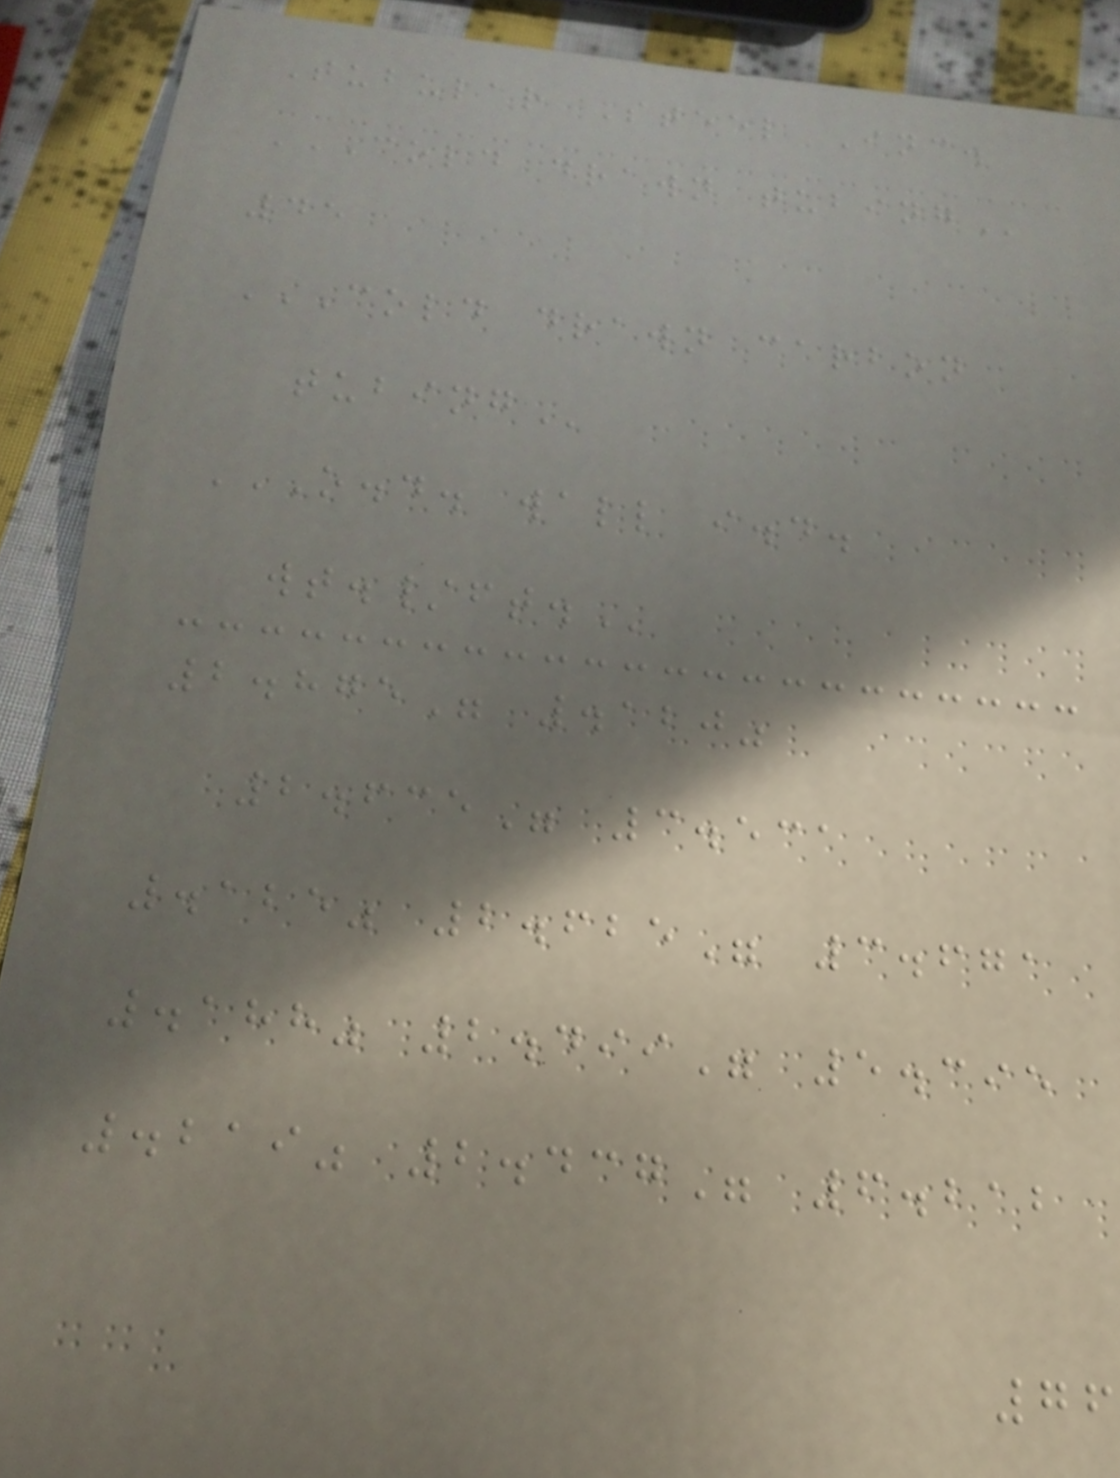Tubular Steel Inc.
COLD DRAWN TUBING
45
COLD DRAWN CARBON
TUBING
O.D. WALL I.D.
WT./FT.
2.875" .120"
2.635" 3.531
.125" 2.625" 3.671
.188" 2.499" 5.395
.219" 2.437" 6.212
76
